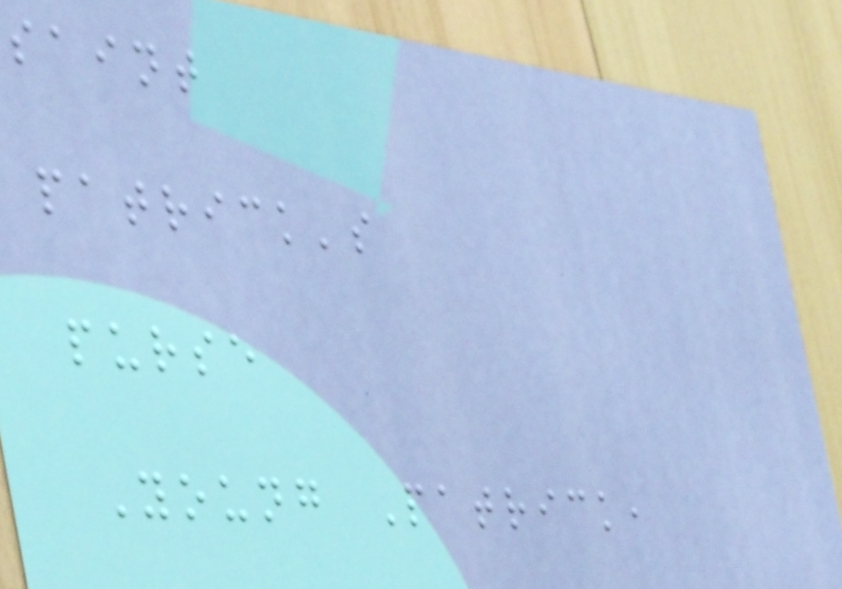saint
patrick's
purse
Young Patrick,
